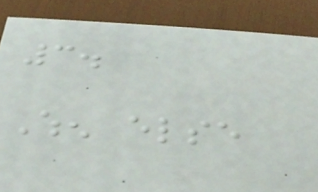3.
When else
